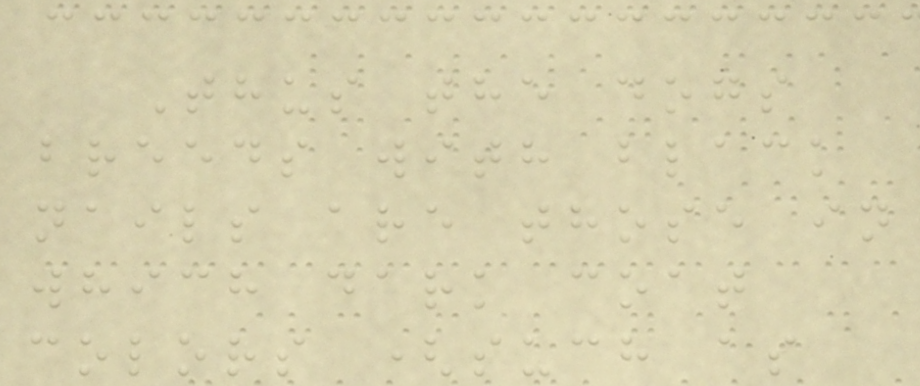Thus the dogs
breeds with black
nails are those in
which dark coat
colors (such as
